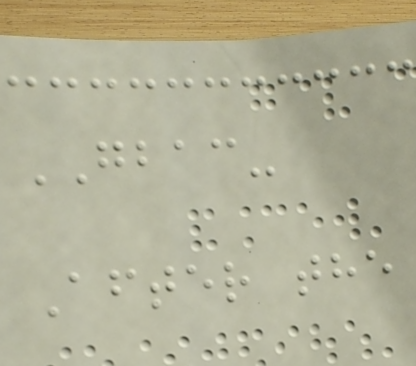GBAC-
After the
